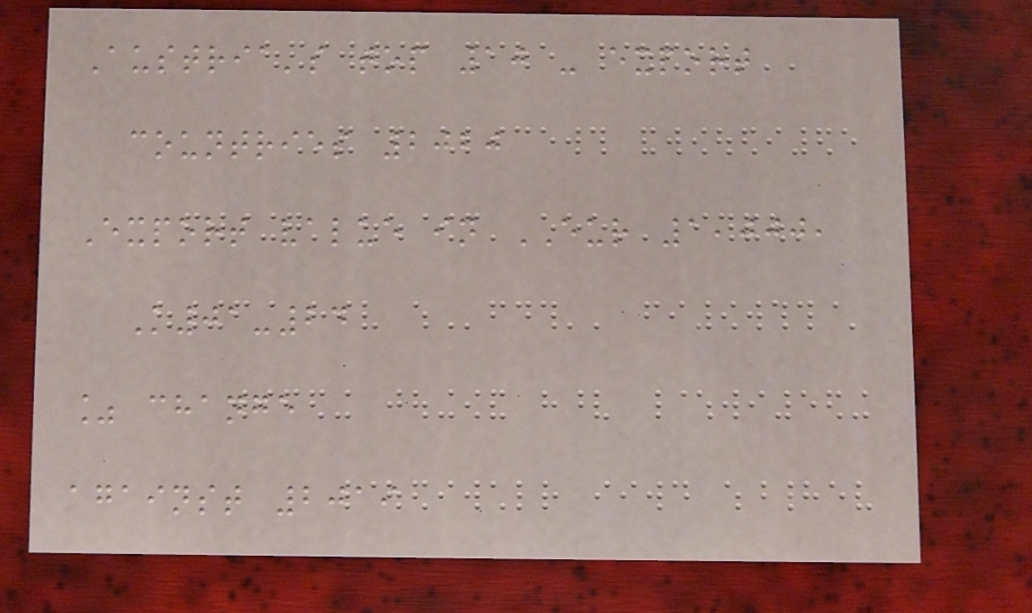Austria's top 10 - export
countries 2020
Export value in EUR 1,000,
K01-24
% change
against 2019
